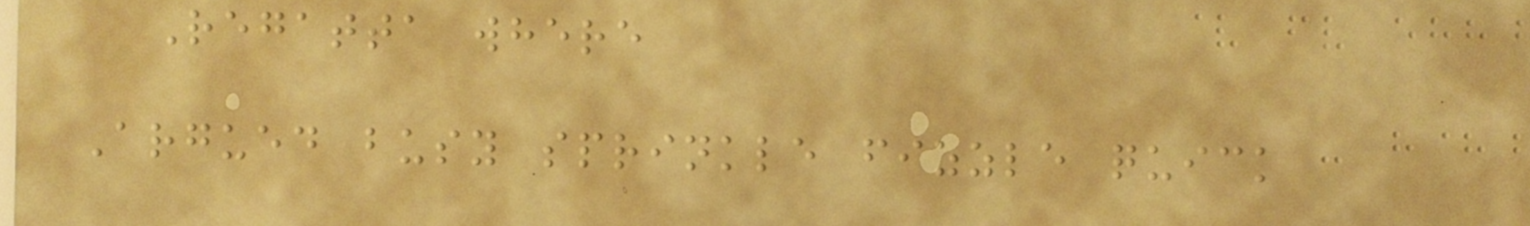Regatta where
Argued busy sprinkle fizzle quick
